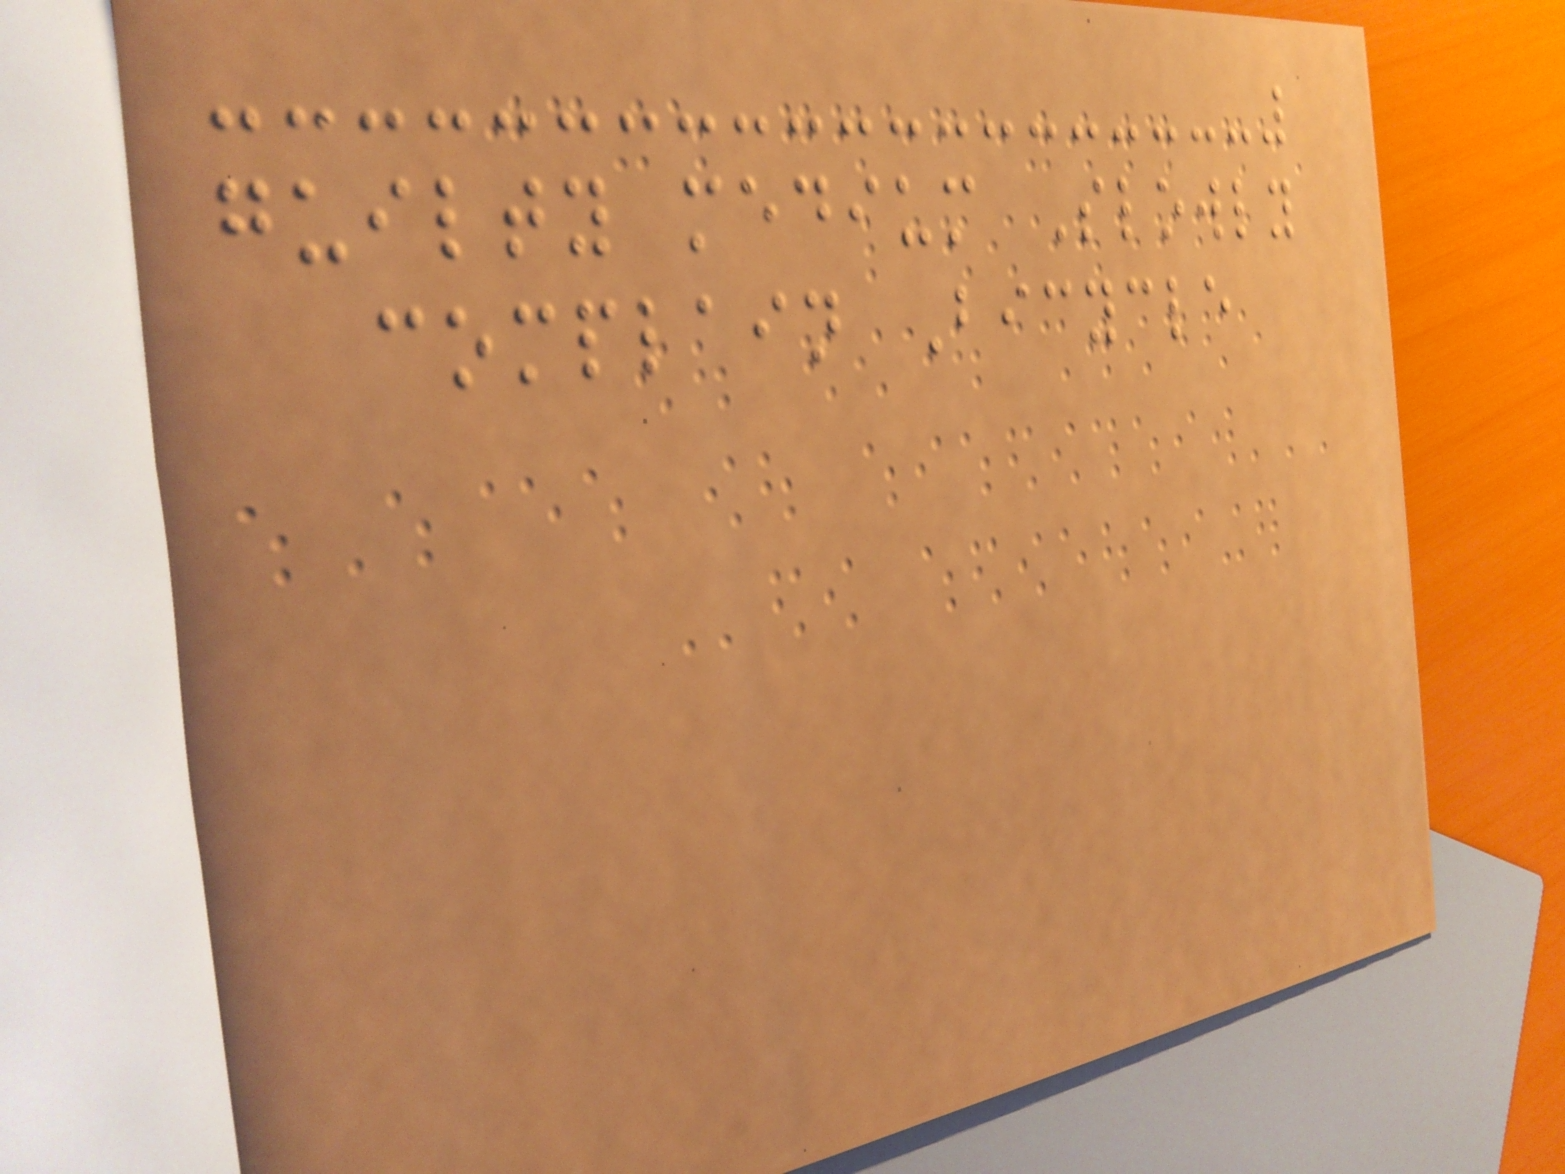guilty medium Slowly
complain Bicycle
